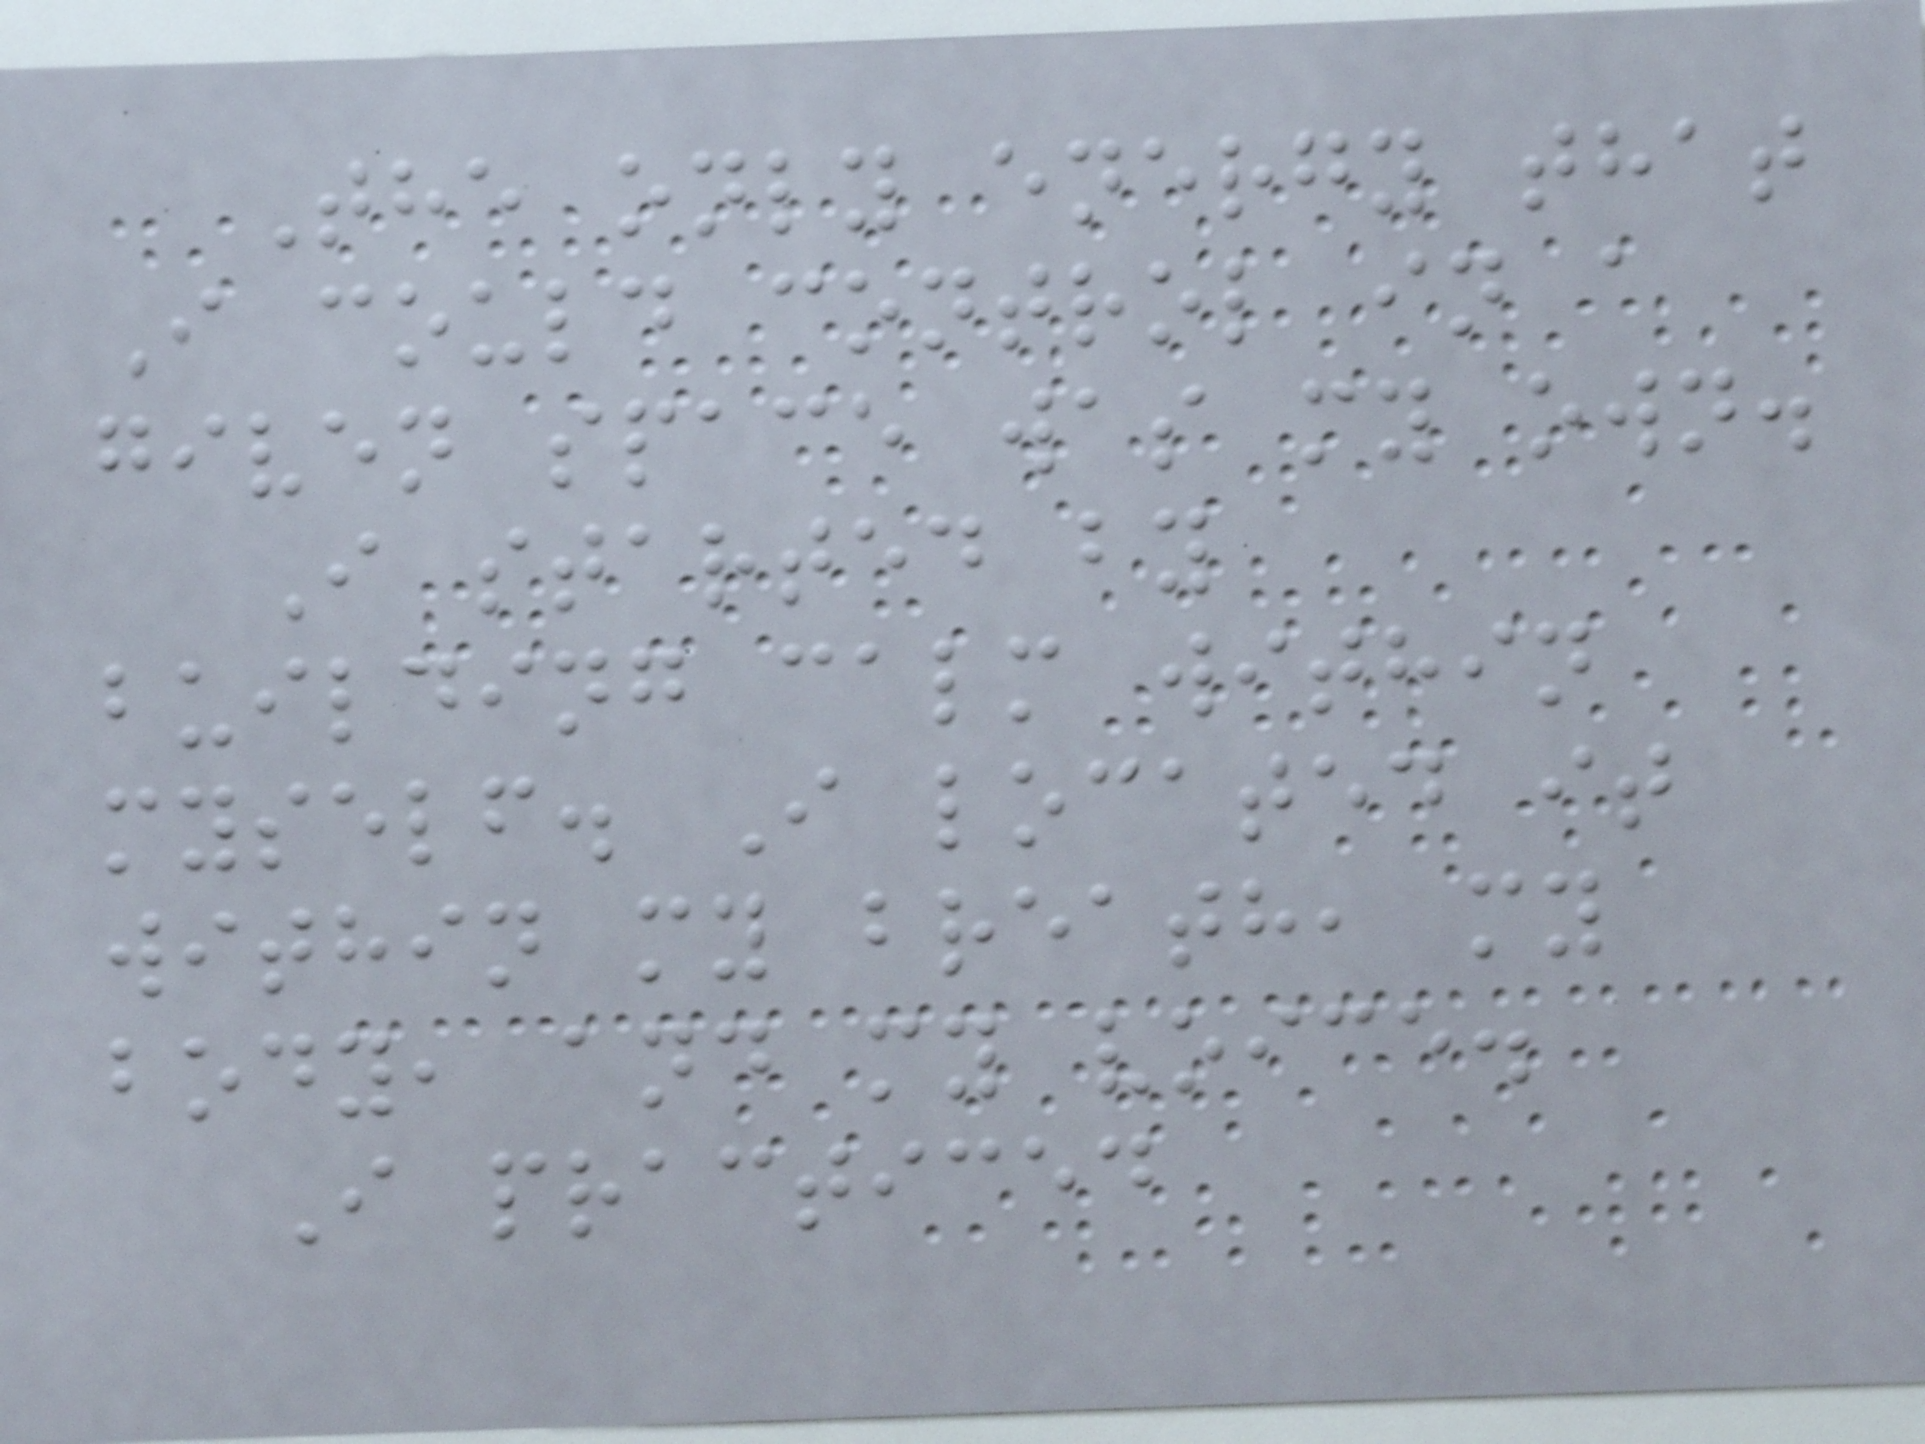The only energy that
I could control in a
given space was my own.
I started by
building calm within
myself. I located it
within my breath, my
body, and my voice.
I practiced
